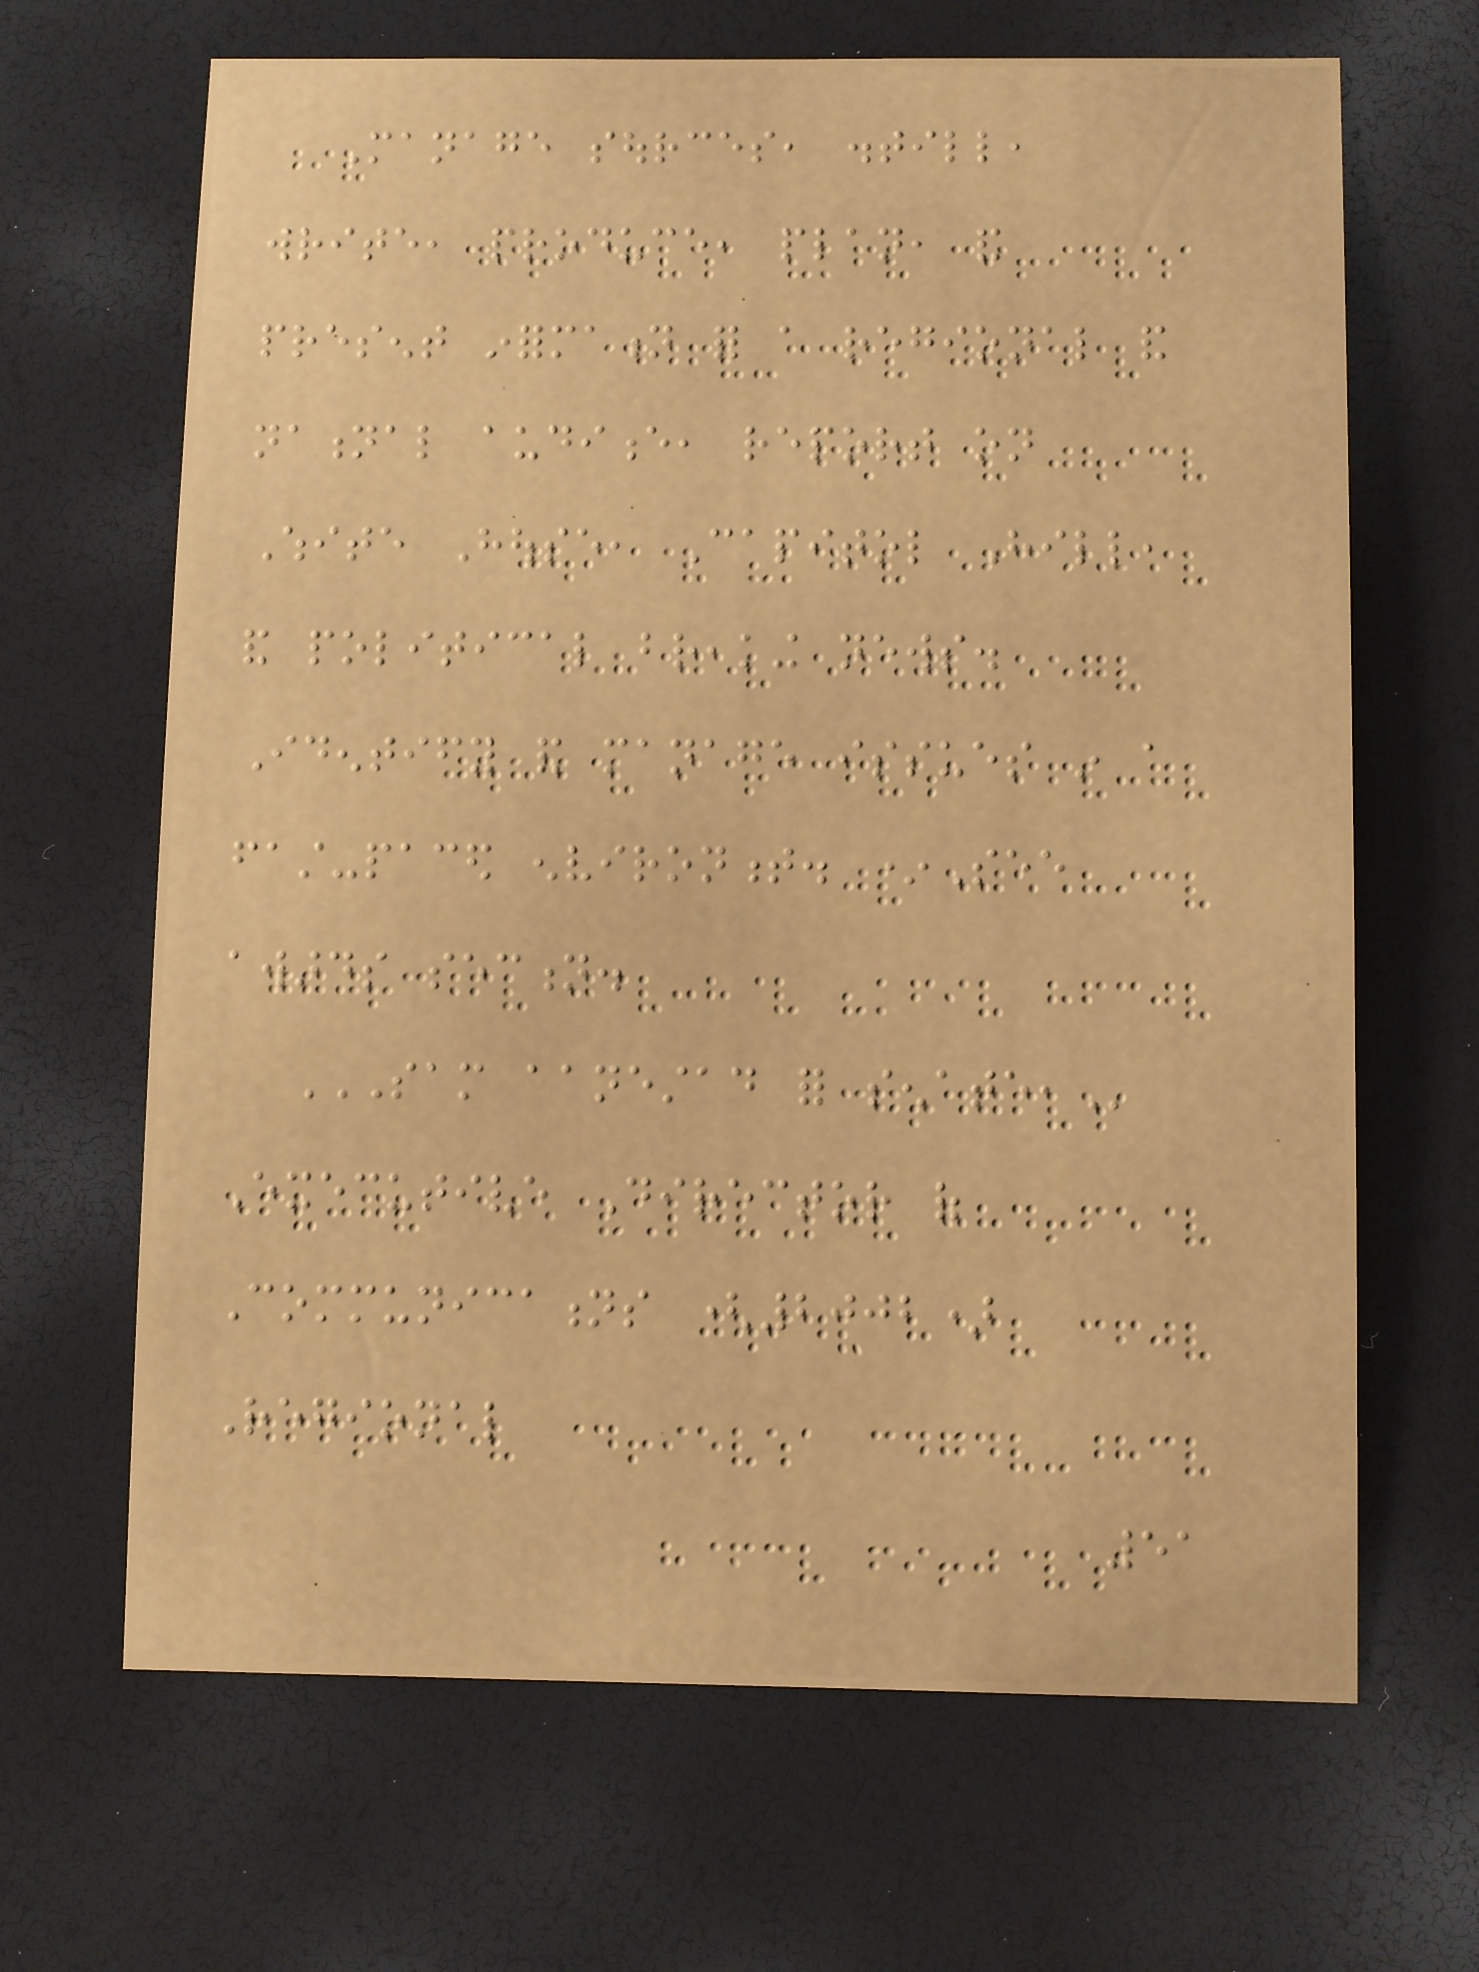Manage sources, distill,
write, produce, plan, and
present information for a regional and
national audience, report on
White House, Capitol Hill,
and political breaking news.
Identify and manage issues in a
fast-paced environment. *See
awards section.
SAM AANESTAD FOR SENATE,
Executive Director of
Communications (2002)
Regional
51
